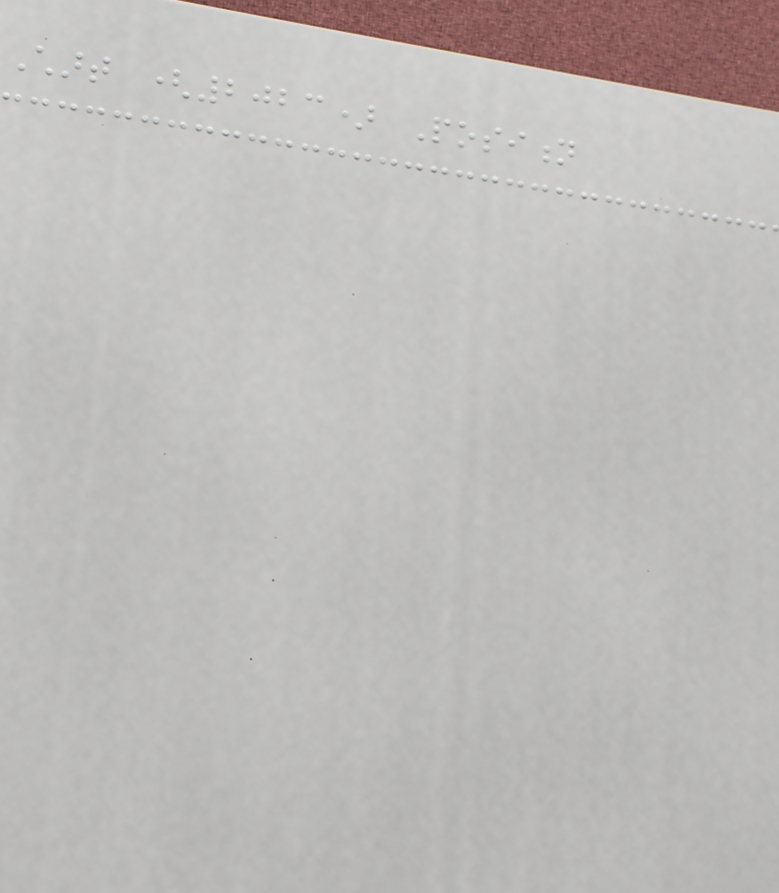Chart (2023) Position
